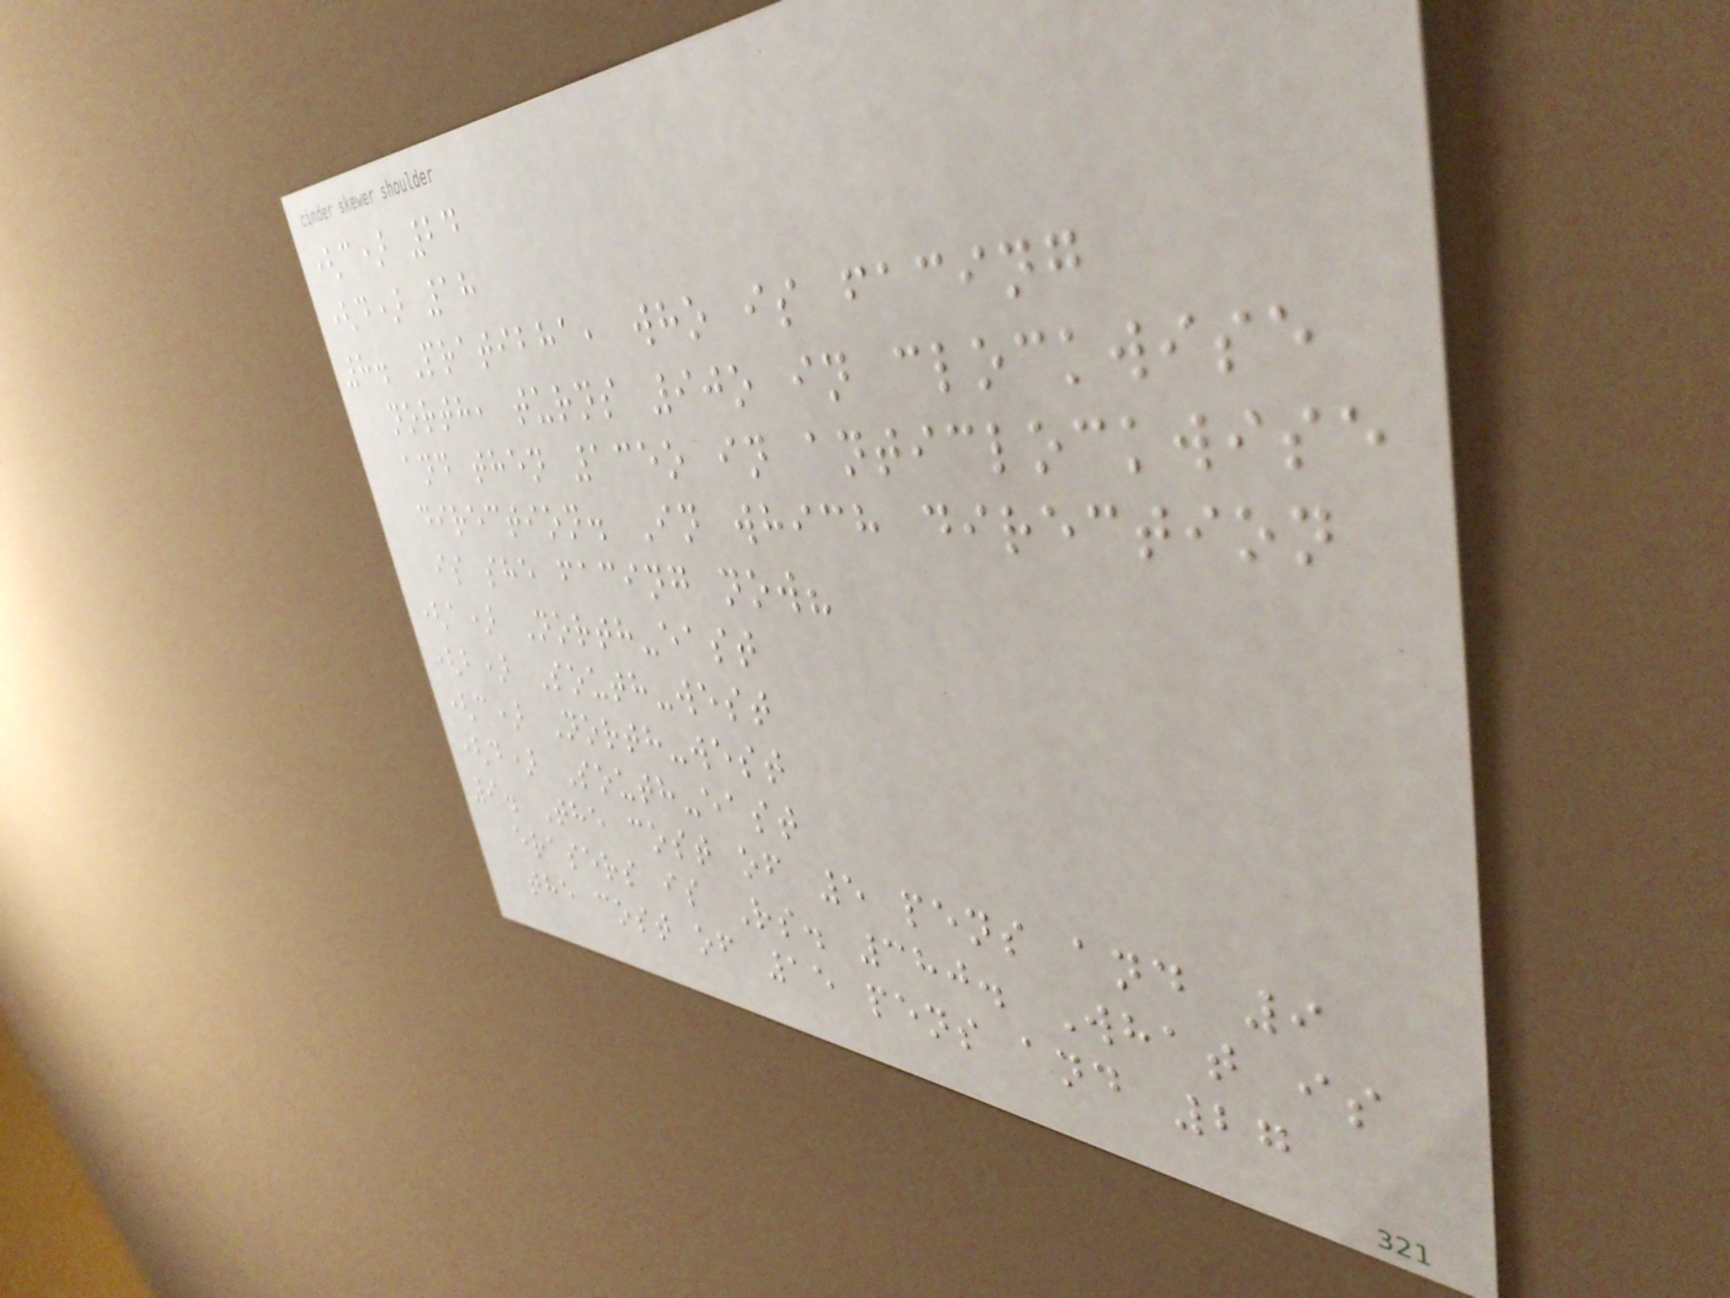(c) 24
(d) 18
8. Pratibha, who is facing
north, turns 90o in clockwise
and then 135o in anticlockwise
direction. In which direction
is she facing now?
(a) North-east
(b) South-west
(c) North-west
(d) South-east
9. The cost of 5 pens and 9
erasers is Rs. 380. What is
the cost of 15 pens and 27
